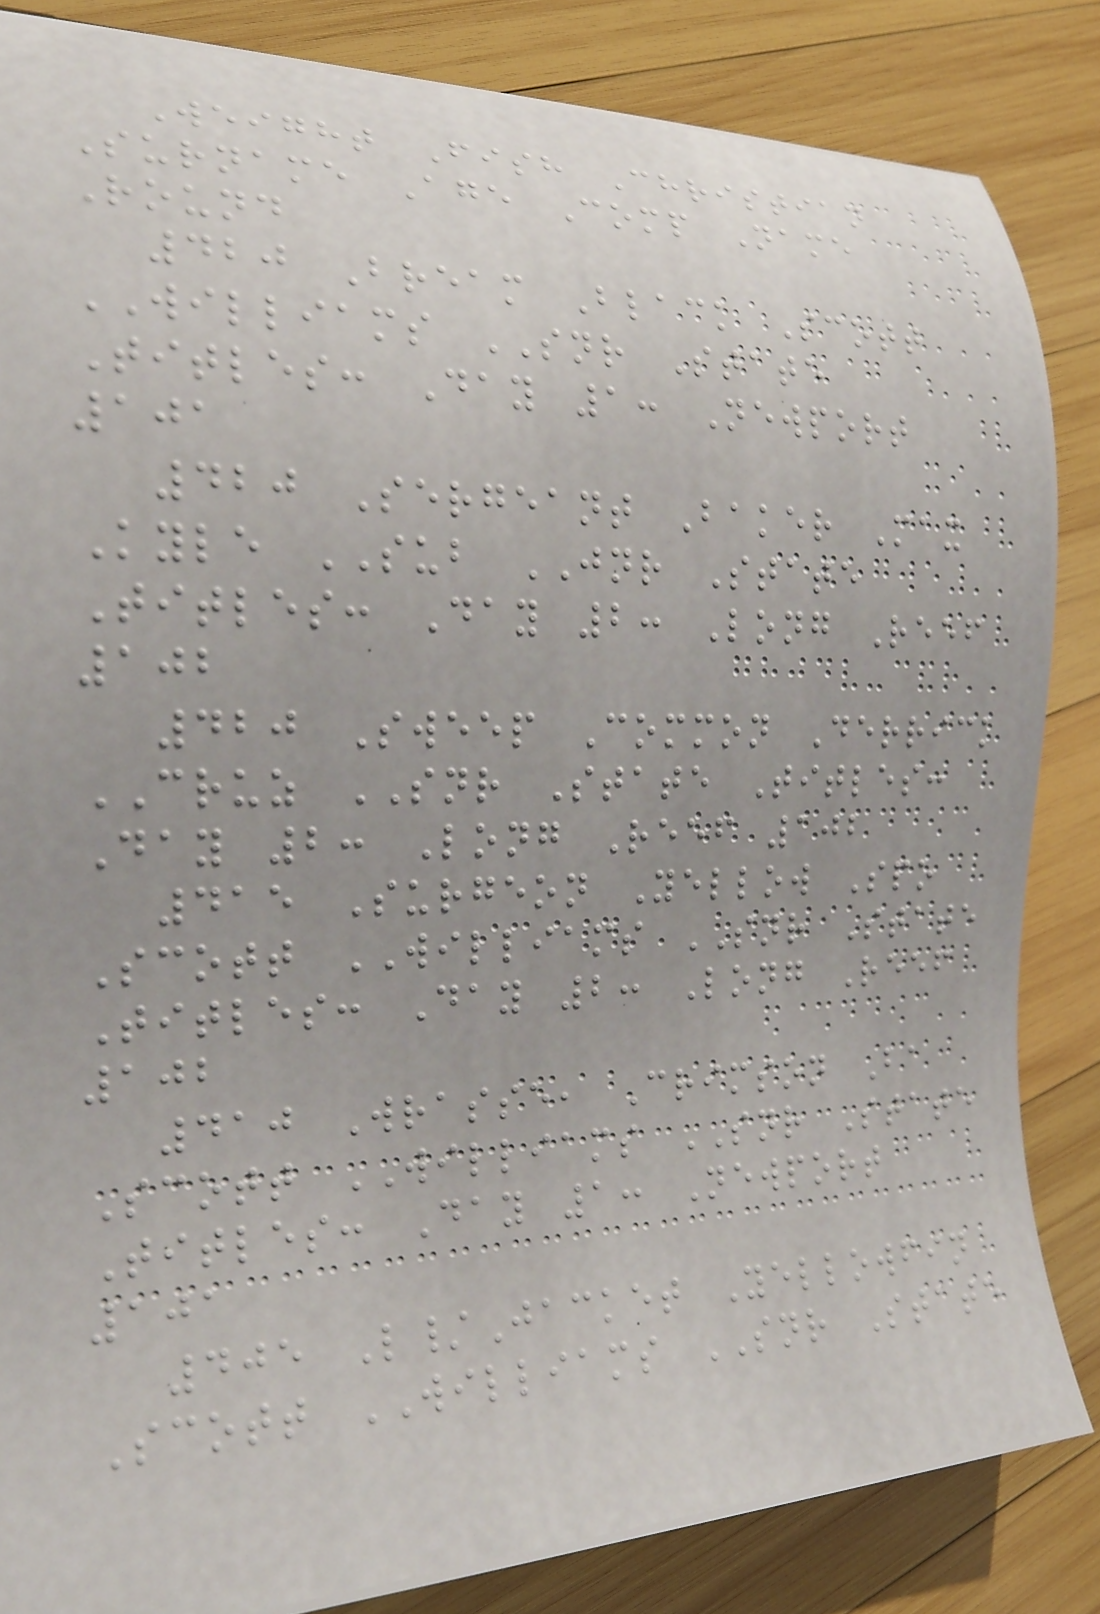Weight Fish Christian
Surname Age Comp Name
Round
420 Bream Black Scott
WILLIAMS SNR State
Titles: Day 1: Newport
101
420 Sergeant Baker Max
Kyle SUB JNR State
Titles: Day 2: Long Reef
102
420 Sweep Common Derrick
CRUZ SNR State Titles:
Day 2: Long Reef 102
415 Surgeon Yellow Spo
Scott WILLIAMS SNR State
Titles: Day 2: Long Reef
102
410 Wrasse, Crimson Ba
Scott WILLIAMS SNR State
Titles: Day 1: Newport
101
405 L/Jacket Yellowfin
Scott WILLIAMS SNR State
